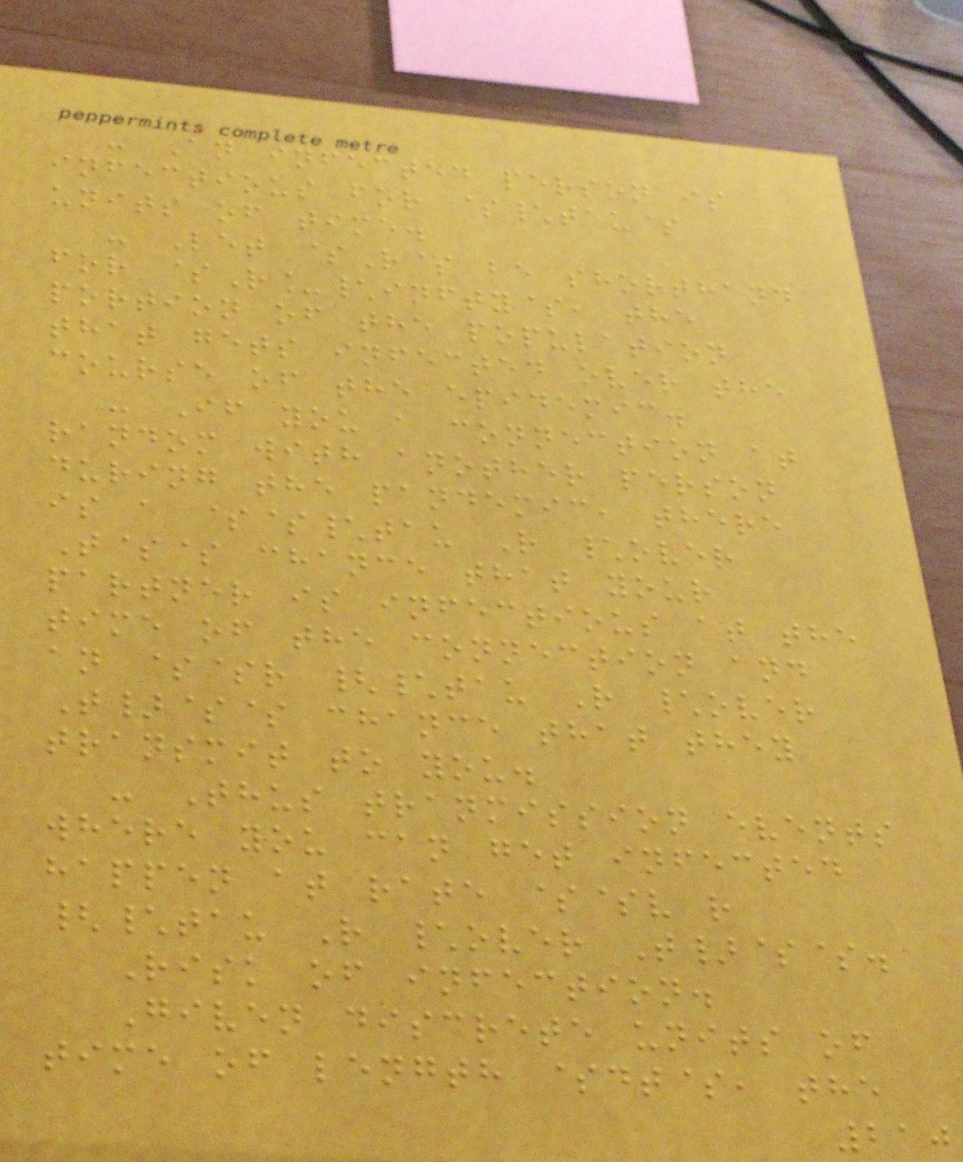- An infected person is
infectious for $\tau$
units of time.
- Let $R$ be shorthand
for $R_\infty$, the
portion of the population
that gets infected over the
course of the epidemic.
- If you a connection at
random with another person
during the pandemic, there
is a $$\tau R \over
T$$ chance that your
partner is infectious at the
time of the connection and
an $$r {\tau R \over
T}$$ chance that they
transmit to you.
- Thus tranmission events
where you can get infected
happen at rate $$v r
{\tau R \over T}$$.
Risk of infection.
Given discrete units of
time of length $dt$, the
210
